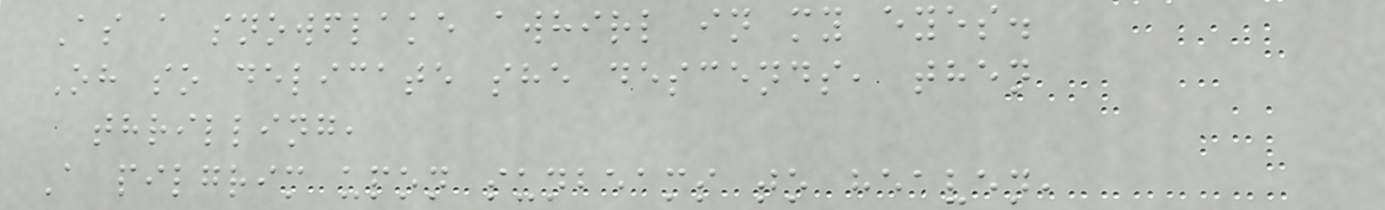As a snowflake awhirl in my eyes.
Oh so delicate she descends, then
thrilling,
A pilgrim upon sunbeams to heaven,
